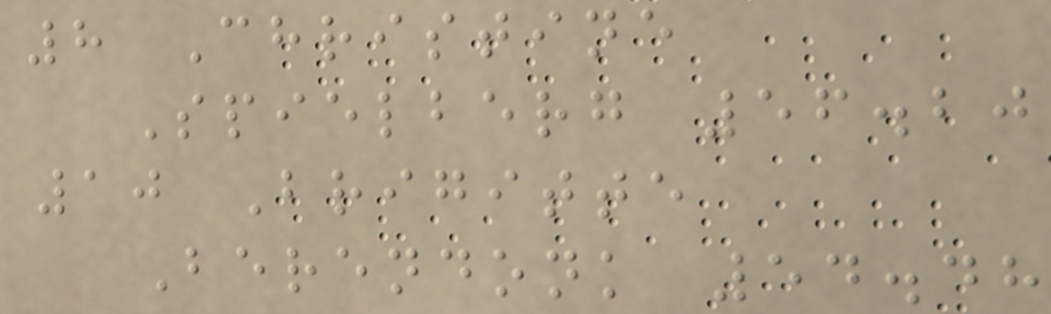8 Christine
Spielberg 56.20
10 Brigitte
Berendonk 54.48
